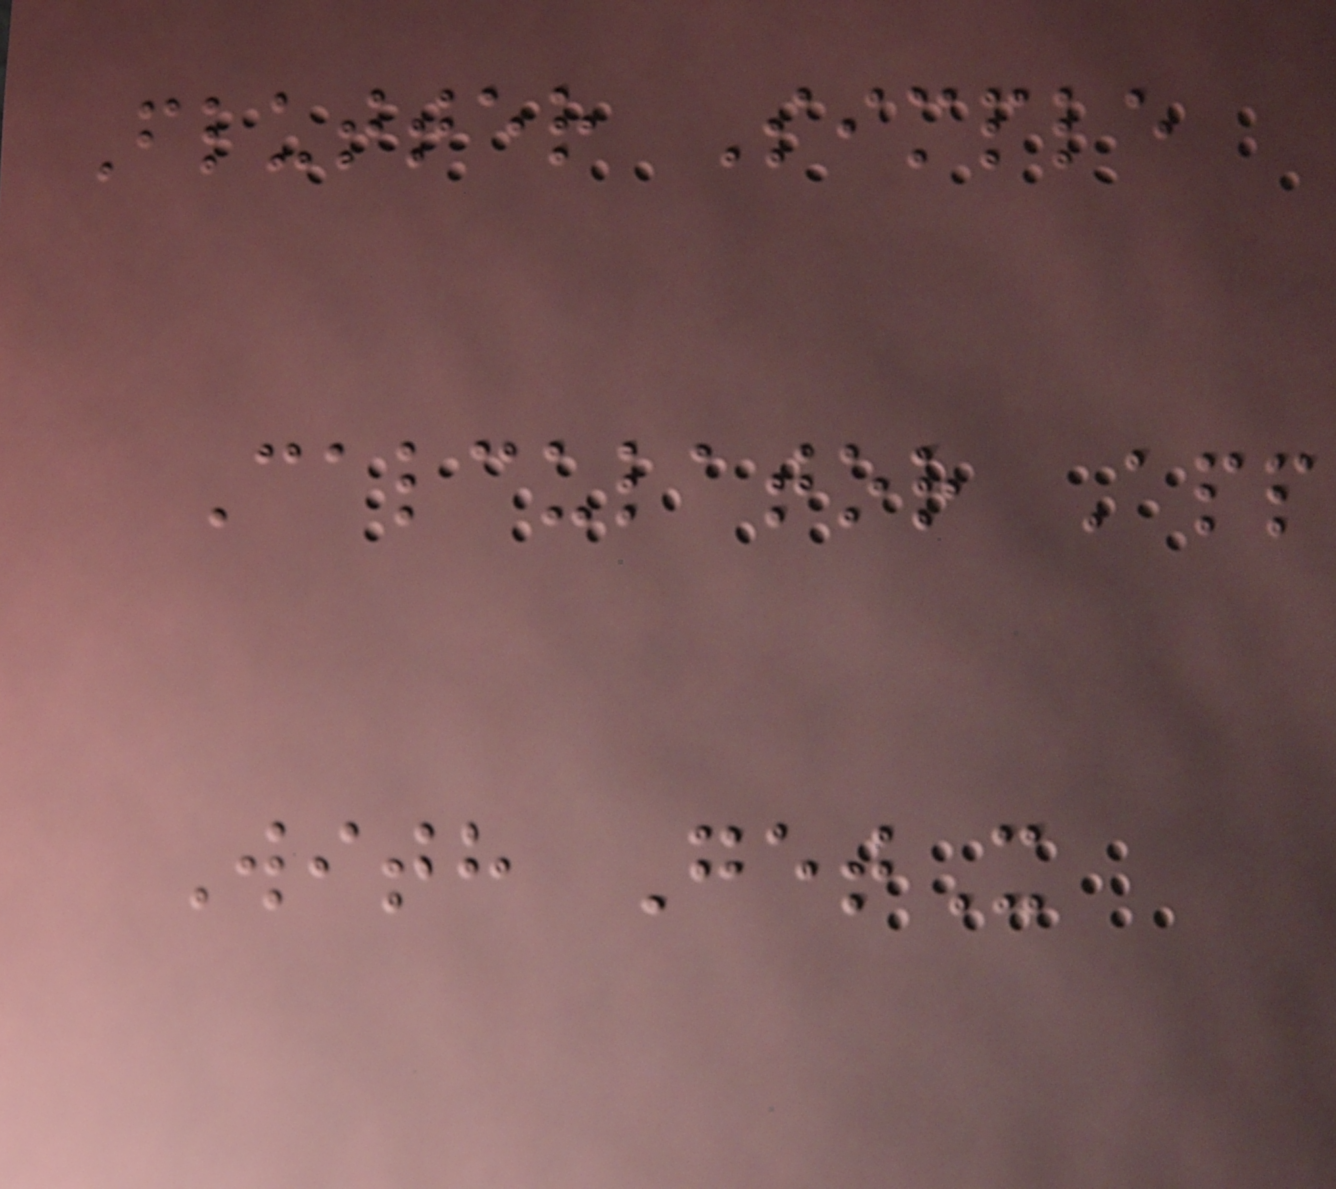Flutter Simple
Calculator App
With GetX
